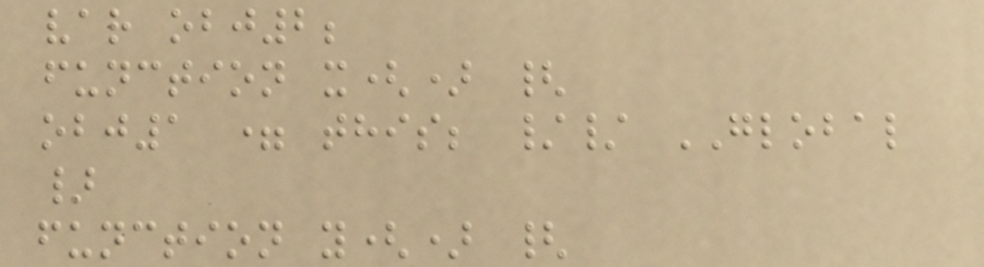var obj2;
function x() {
obj1 = this; // GLOBAL
}
function y() {
